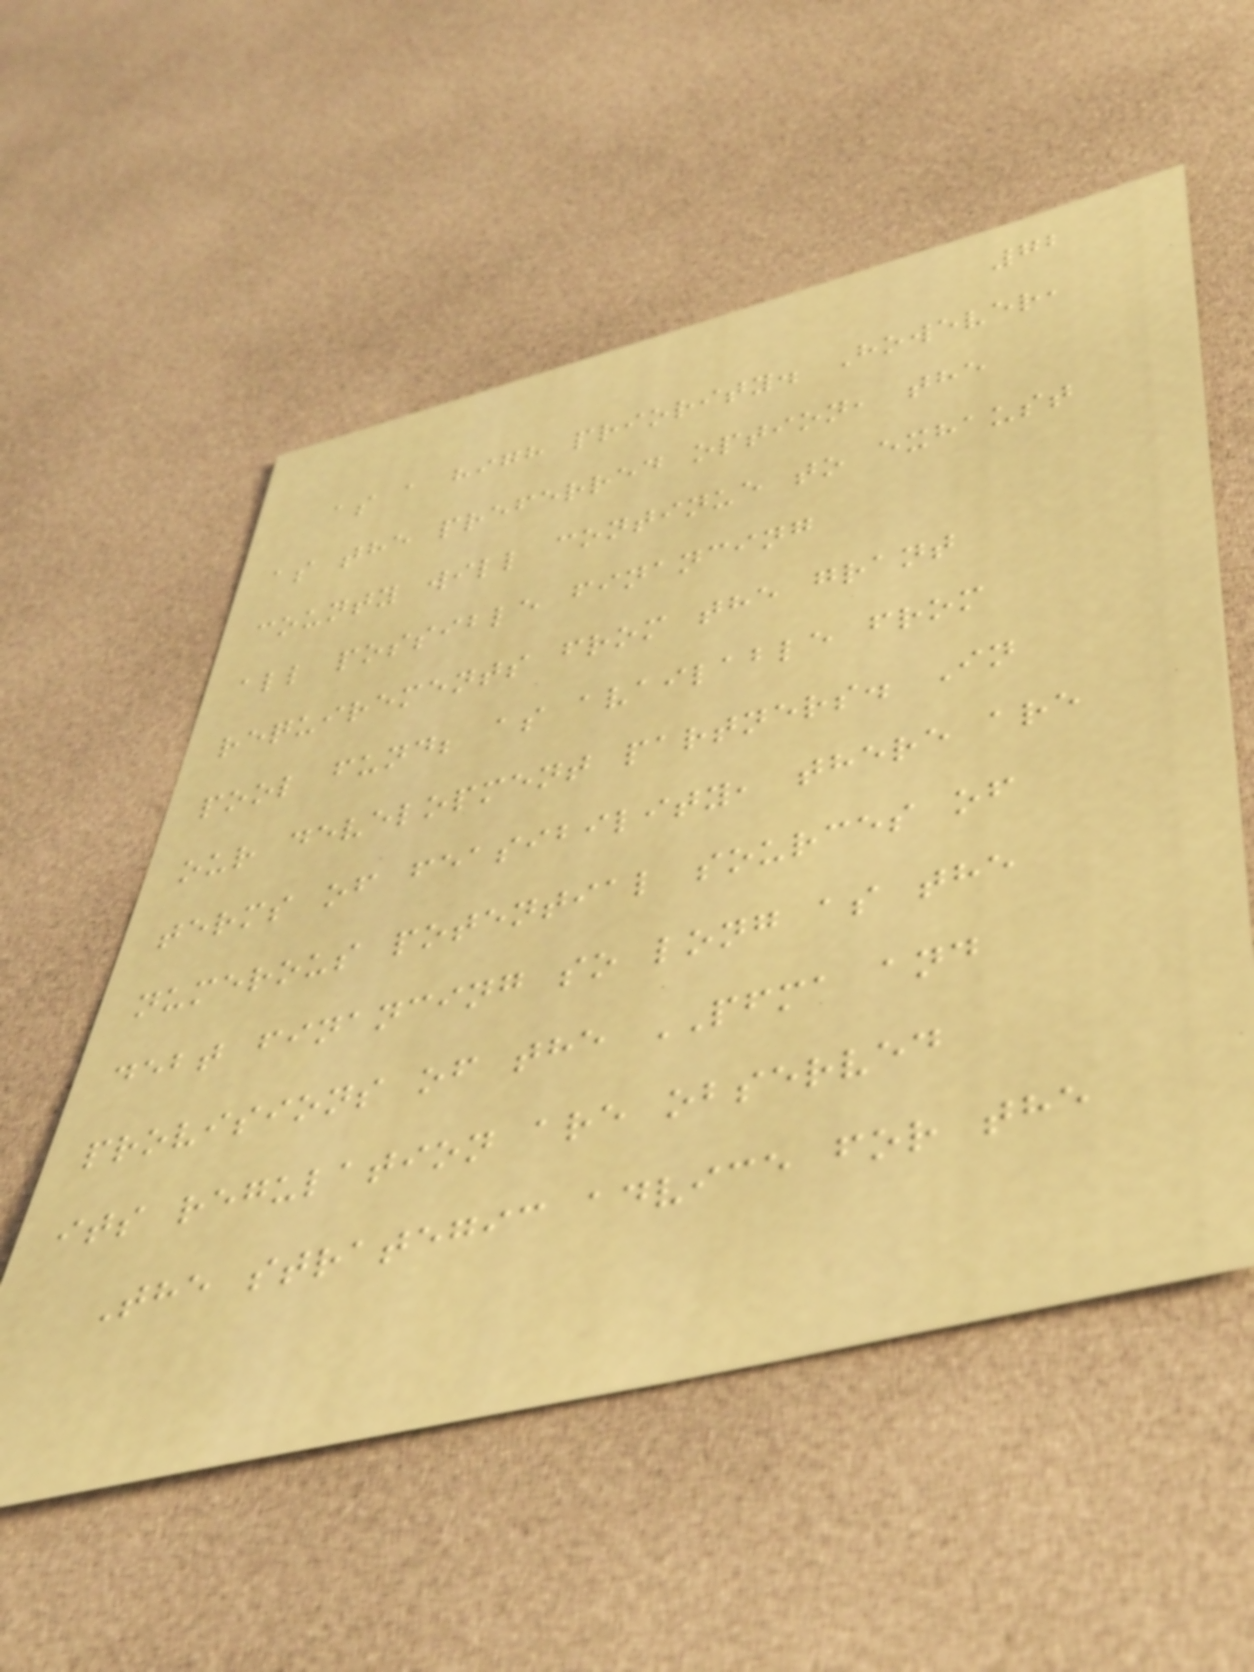72
as a high priority. However,
as the preferred option, the
county will continue to exhaust
all possible financing
requirements from the grant
pool fund; as available from
our development partners. In
terms of feasibility, there are
numerous potential sources of
debt financing so long as the
provisions of the PFMA and
its regulation are observed
The strategic advice for the
